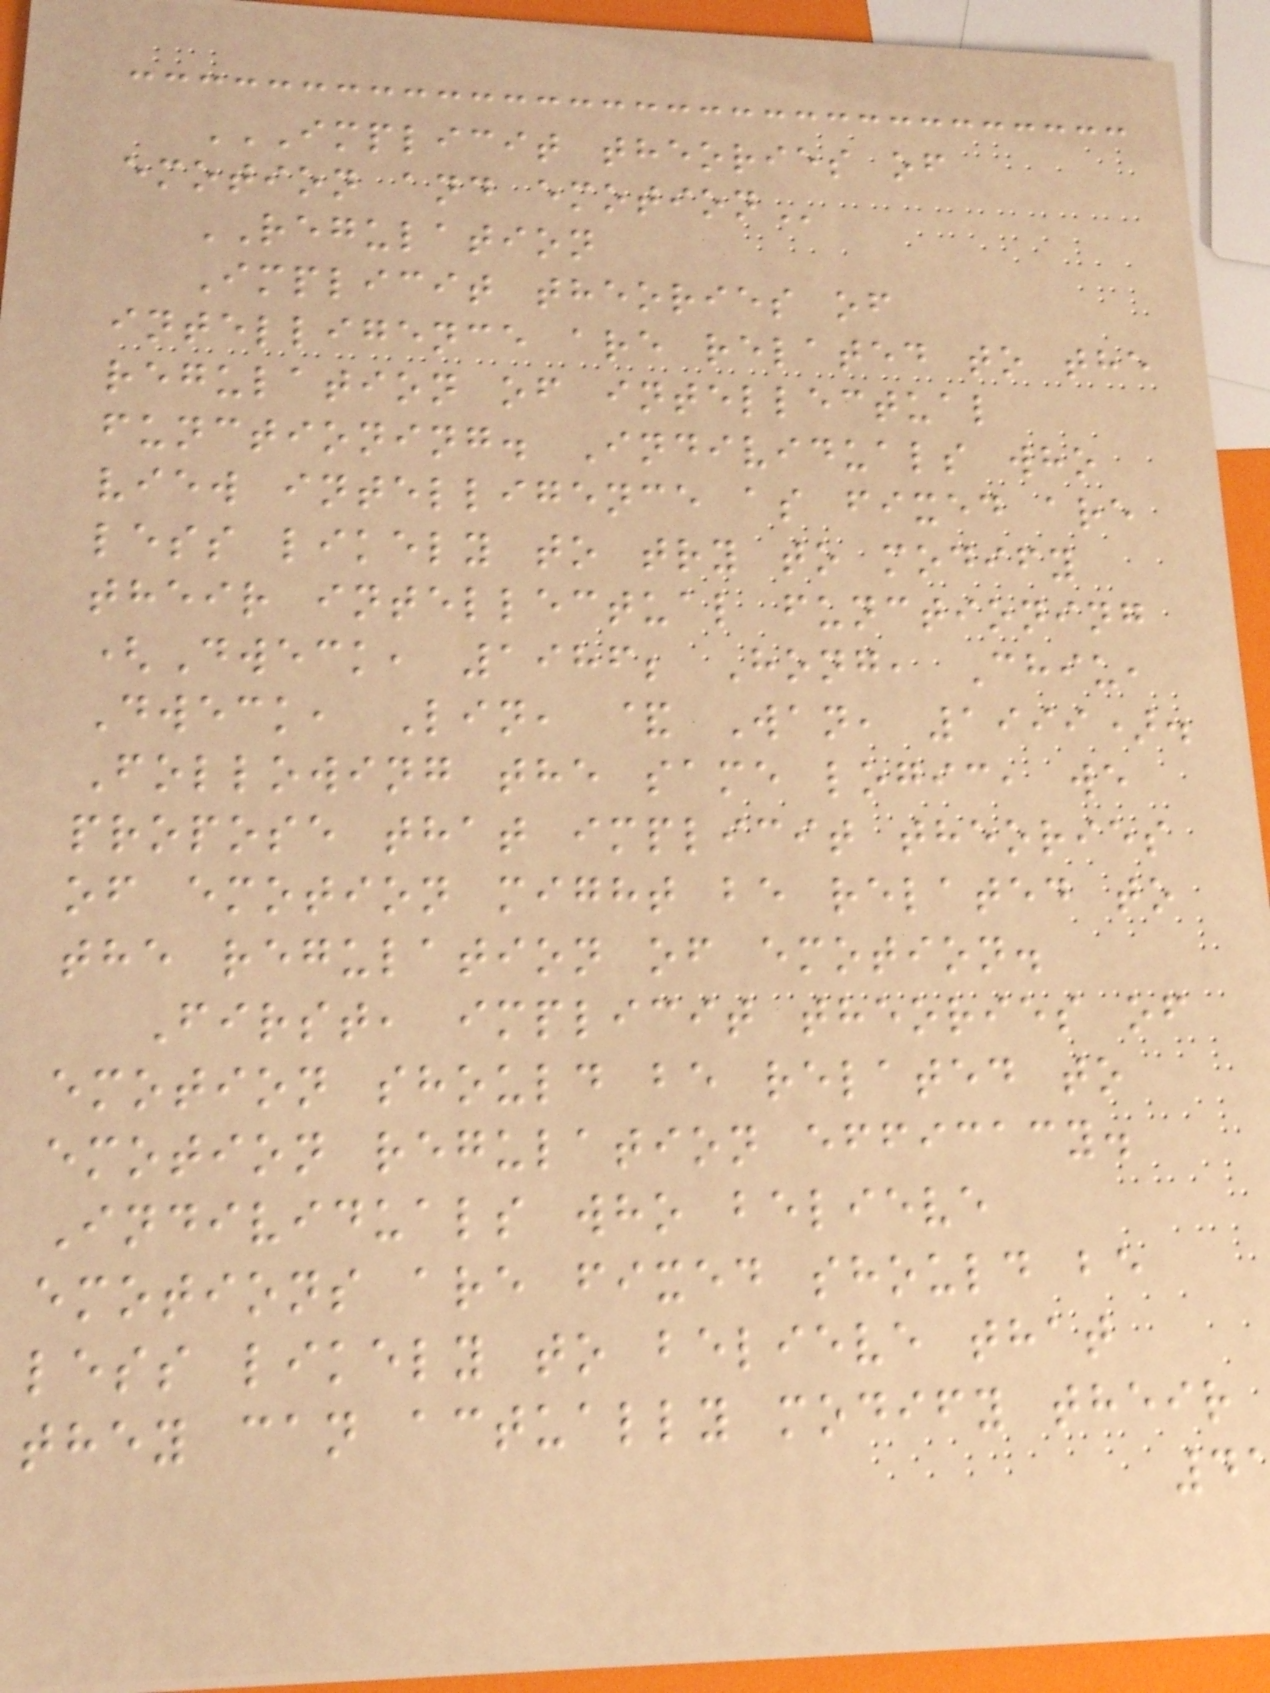IMPLICIT THEORIES OF
emotion and
REGULATION
Implicit theories of
intelligence are related to the
regulation of intellectual
functioning. Individuals who
view intelligence as fixed are
less likely to try to modify
their intellectual functioning
(Dweck, 1986; Hong, Chiu,
Dweck, Lin, & Wan, 1999).
Following the same logic, we
propose that implicit theories
of emotion might be related to
the regulation of emotion.
First, implicit theories of
emotion should be related to
emotion regulation efficacy.
Individuals who believe
emotions are fixed should be
less likely to believe that
they can actually modify their
